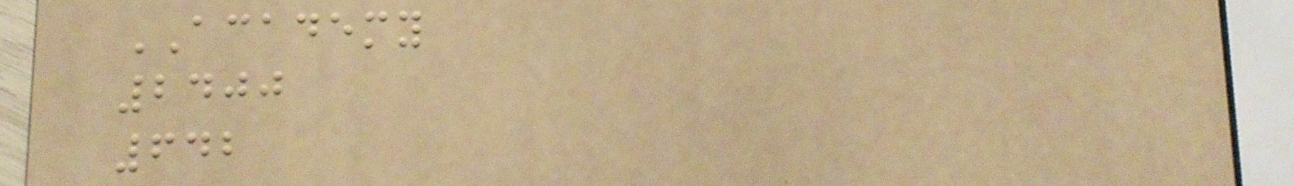ACADEMY
2400
642
